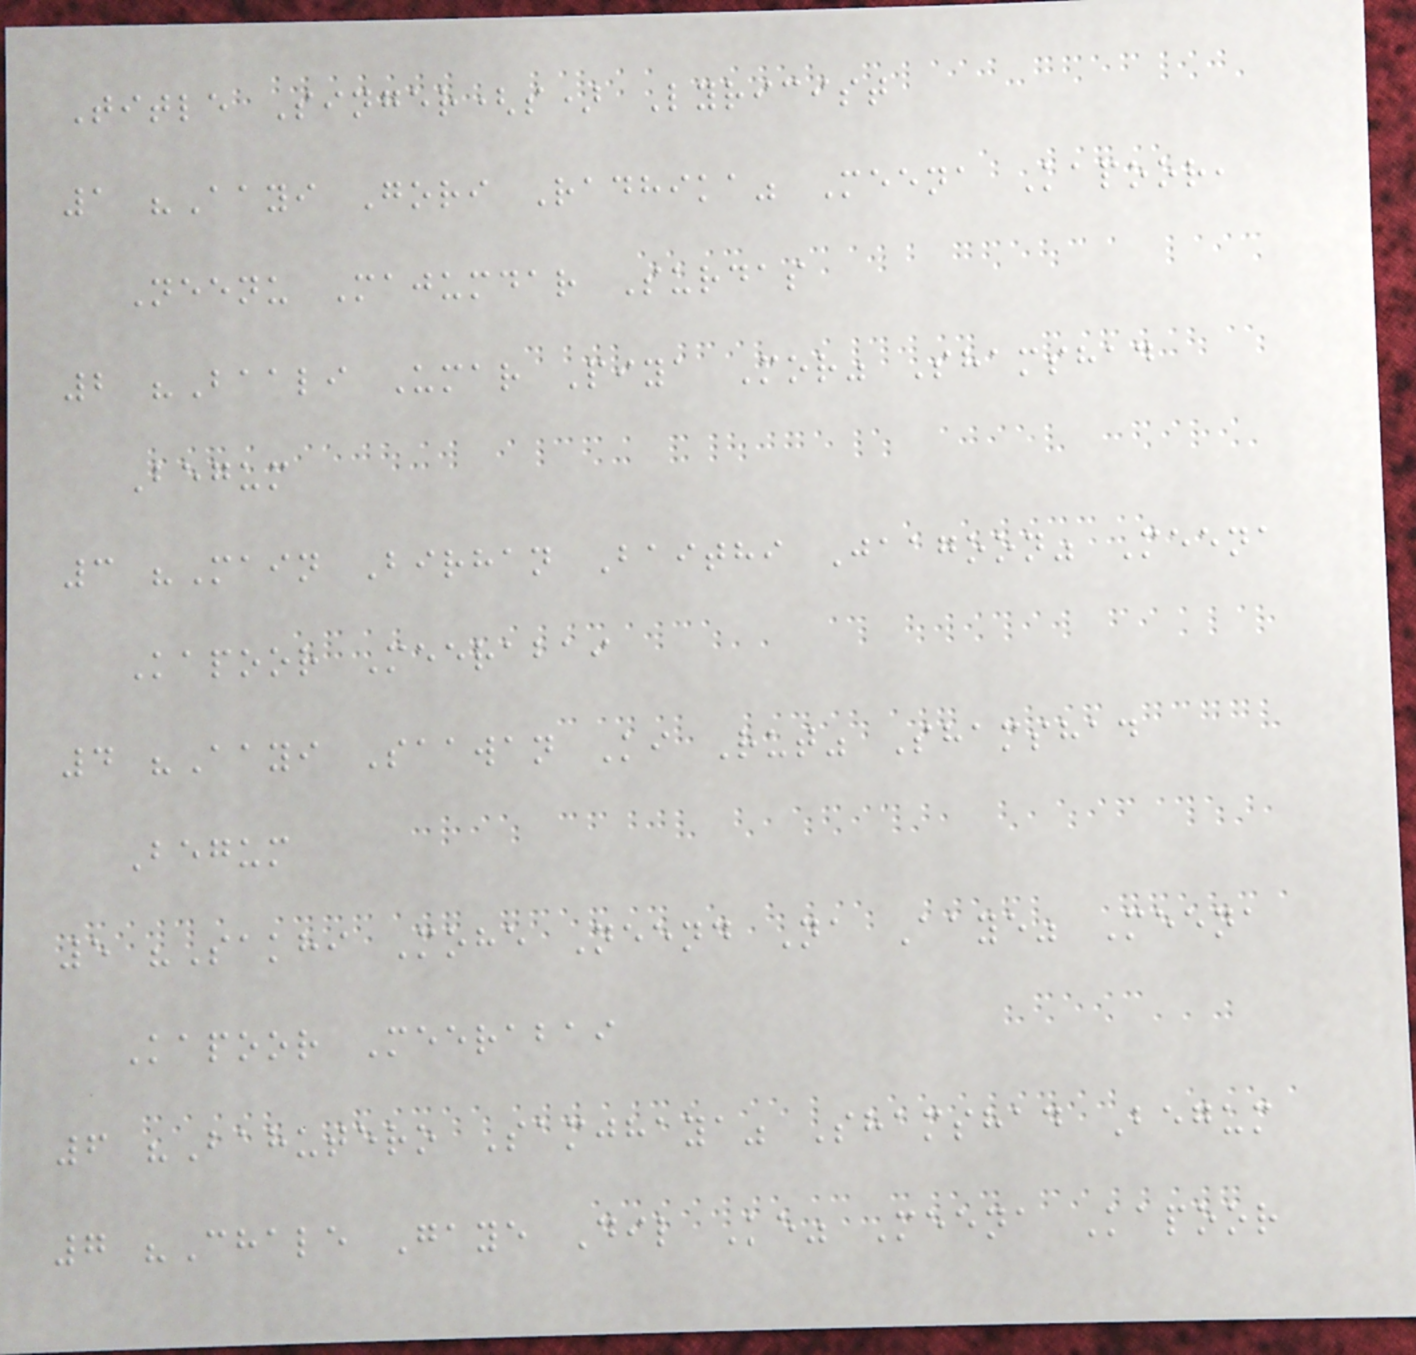Title Singer(s) Lyricist
1 "Aayi Gori Radhika" Meena Kapoor,
Neenu Majumdar Surdas
2 "Baali Umar Piya Mor" Shamshad
Begum
3 "Main Birhan Baithi Jaagoon" Meena
Kapoor Meerabai
4 "Aayi Saawan Ki Rut" Shamshad
Begum
5 "Sakhi Mohe Neend Na Aaye" Meena
Kapoor Meerabai
6 "Bahutero Samjhaya" Shamshad Begum
7 "Chale Gaye Dil Ke" Meena Kapoor
